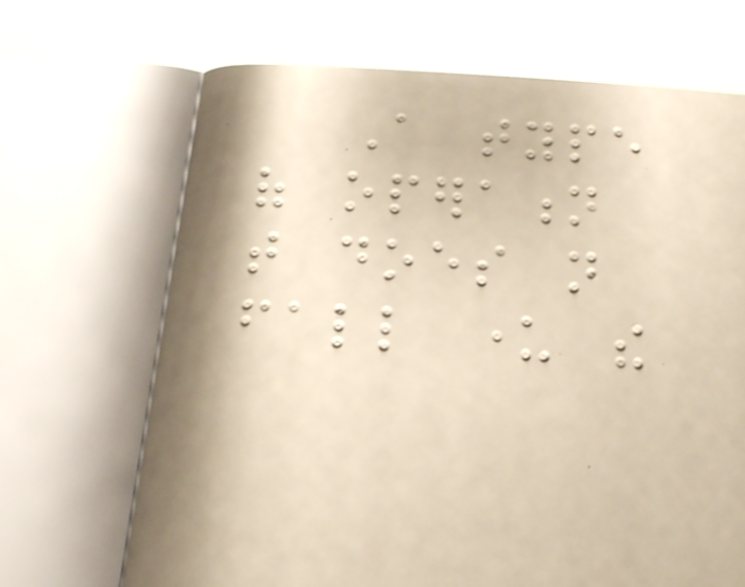A type
of operation
that does not
fall under the
